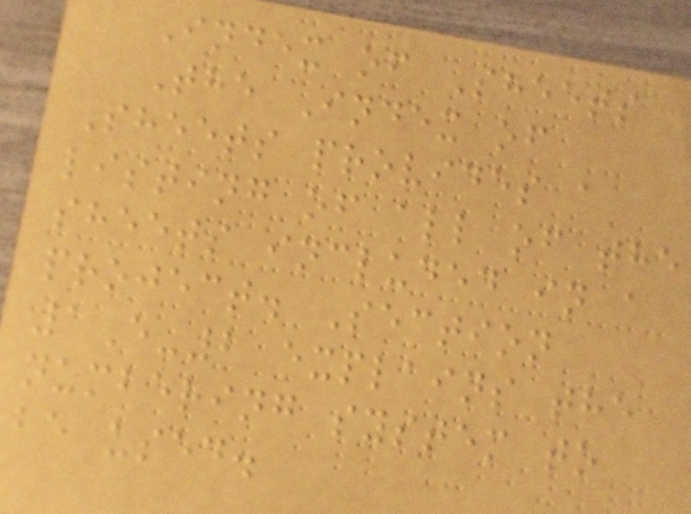Index of Sheets
The Index of
Sheets provides a
listing of all of the
sheets included in a
project. Section
1E-2 explains the
numbering system to
be used.
